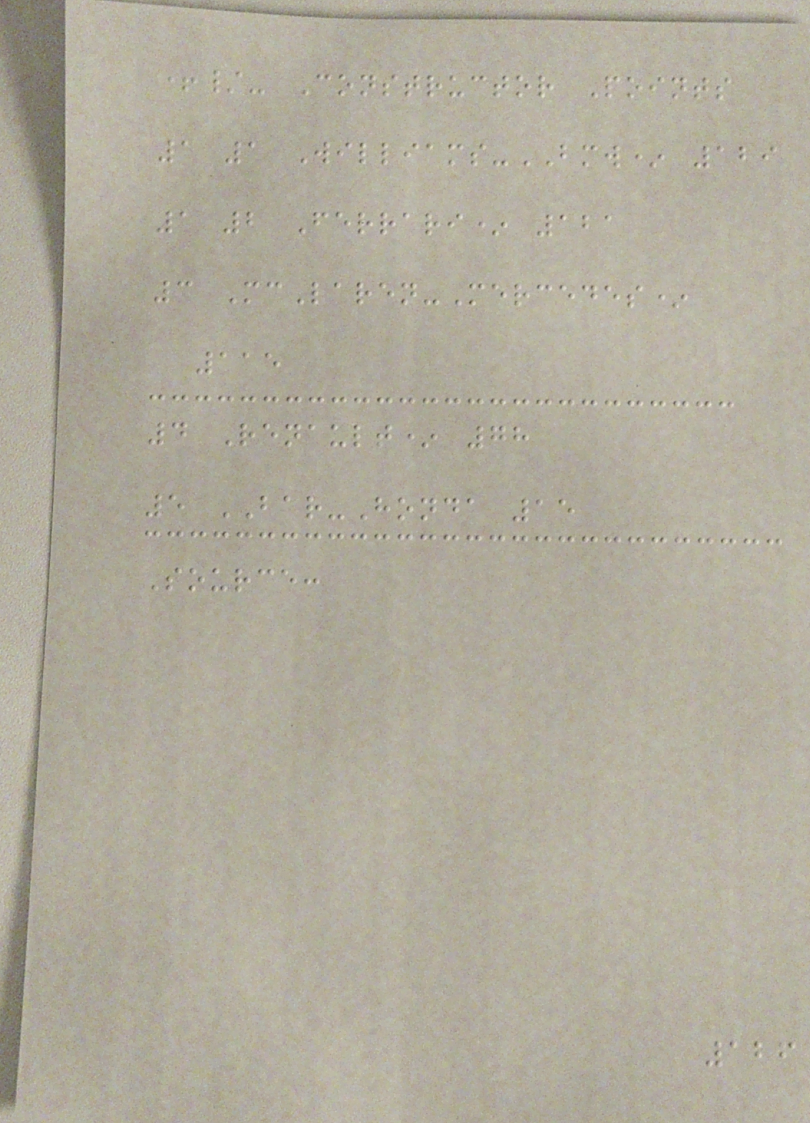+/- Constructor Points
1 1 Williams-BMW* 129
1 2 Ferrari* 121
3 McLaren-Mercedes*
115
4 Renault* 78
5 BAR-Honda 15
Source:
126
